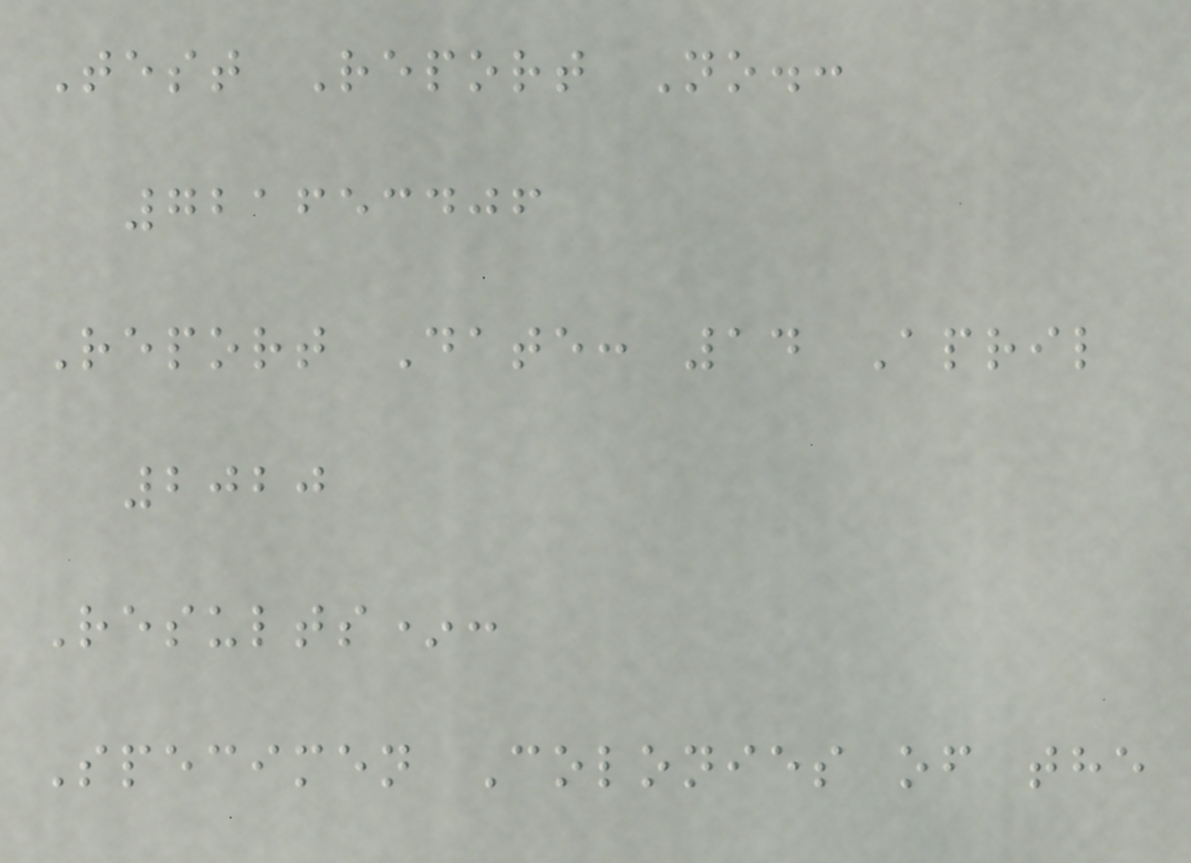Test Report No.:
721653406
Report Date: 14 April
2020
Results*:
Specimen Colonies of the
